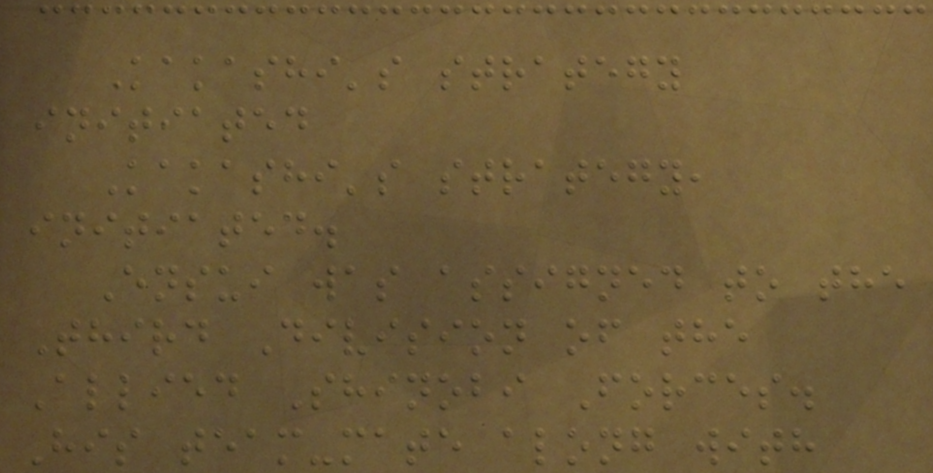Kakashi's strategy
initiated
Kakashi's strategy,
initiated.
Ensui was assigned to the
Third Division of the
Allied Shinobi Forces.
His team-mate along with
